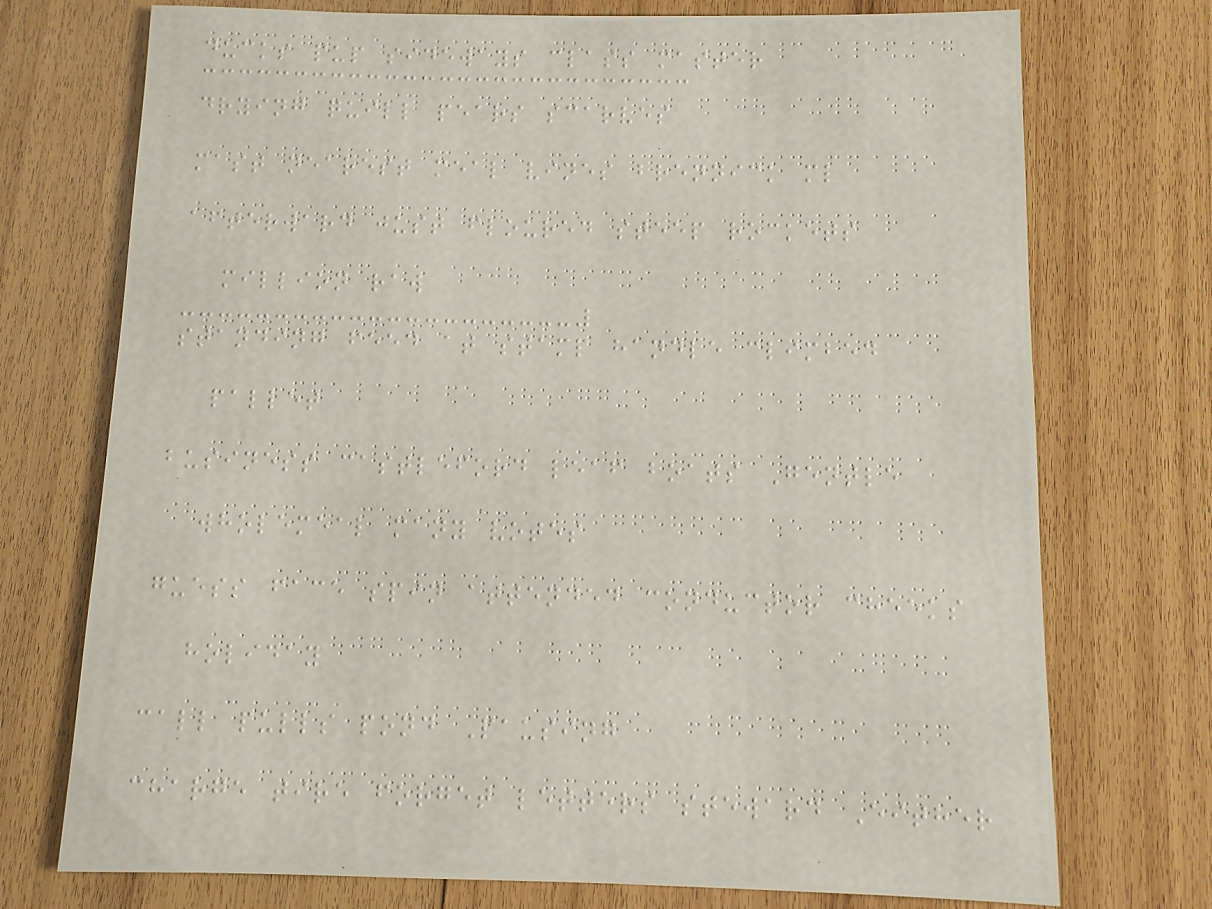ducks pup sideways class master
drying quill pears scarves
mast nearest meal vines brennick ml
afterward just floured steep rockets
million raw
standing feed at stamp handle climbed
pallet
business castleford leaf boats Gentle
wholemeal many votes
guess face spin attended conductor cheeks
holiday
call pulls pond Pausing
charge tire forget letters steward Either
